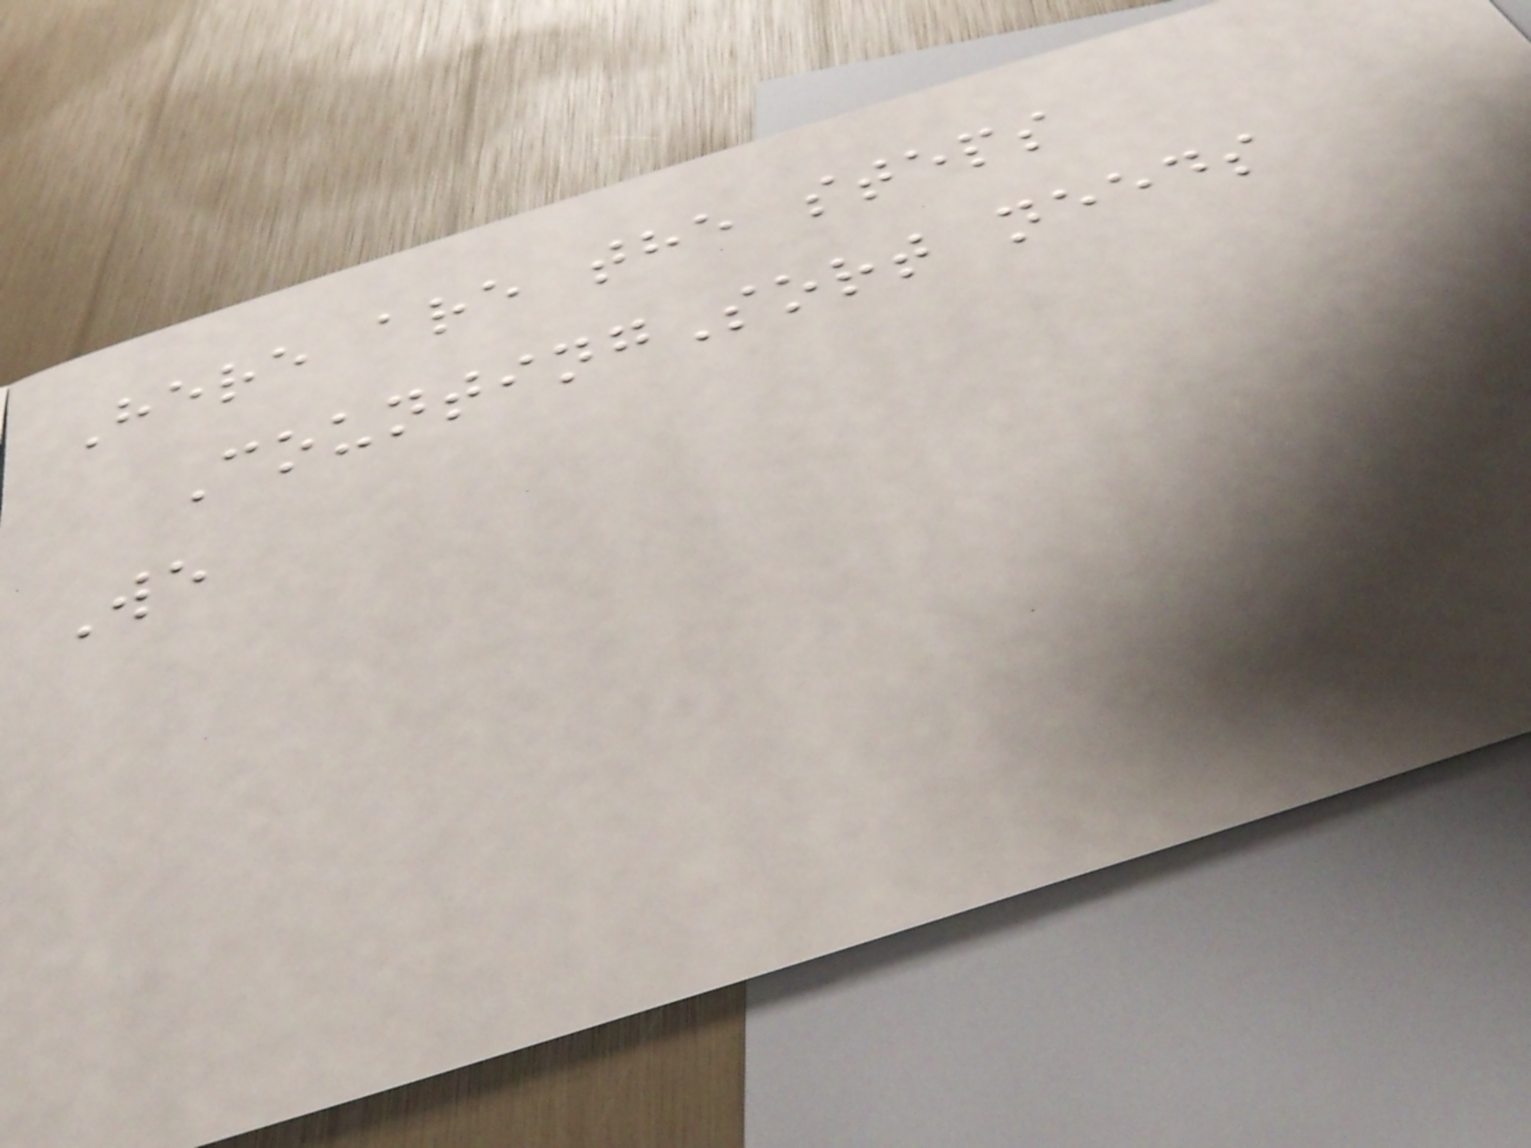Here are the steps
CountingSort needs
We
